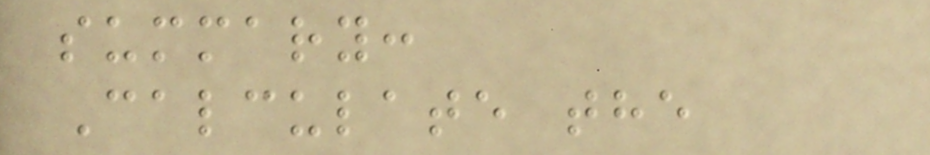summary:
Calculate the
